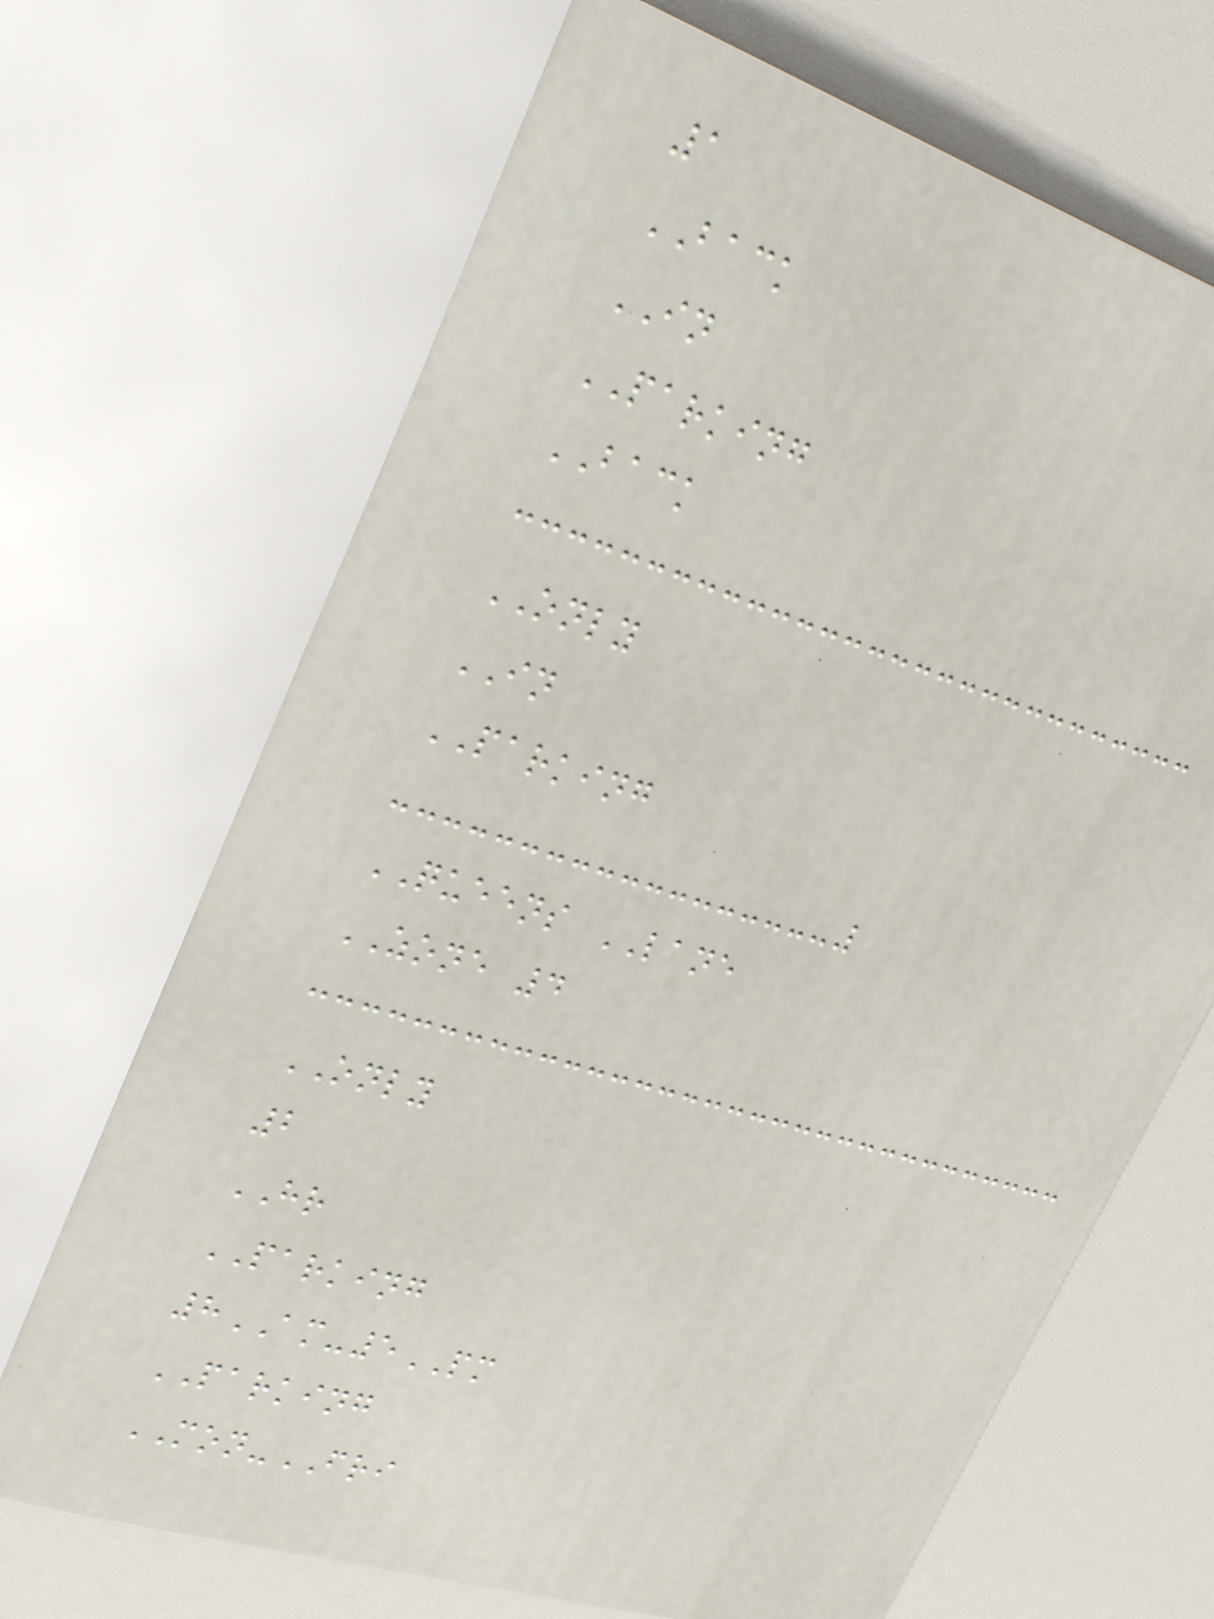1
BACK
IN
PARKING
BACK
ONLY
IN
PARKING
QUEENS LANE
ZONE 4
ONLY
2
HR
PARKING
8AM-5PM
PARKING
MON-FRI
